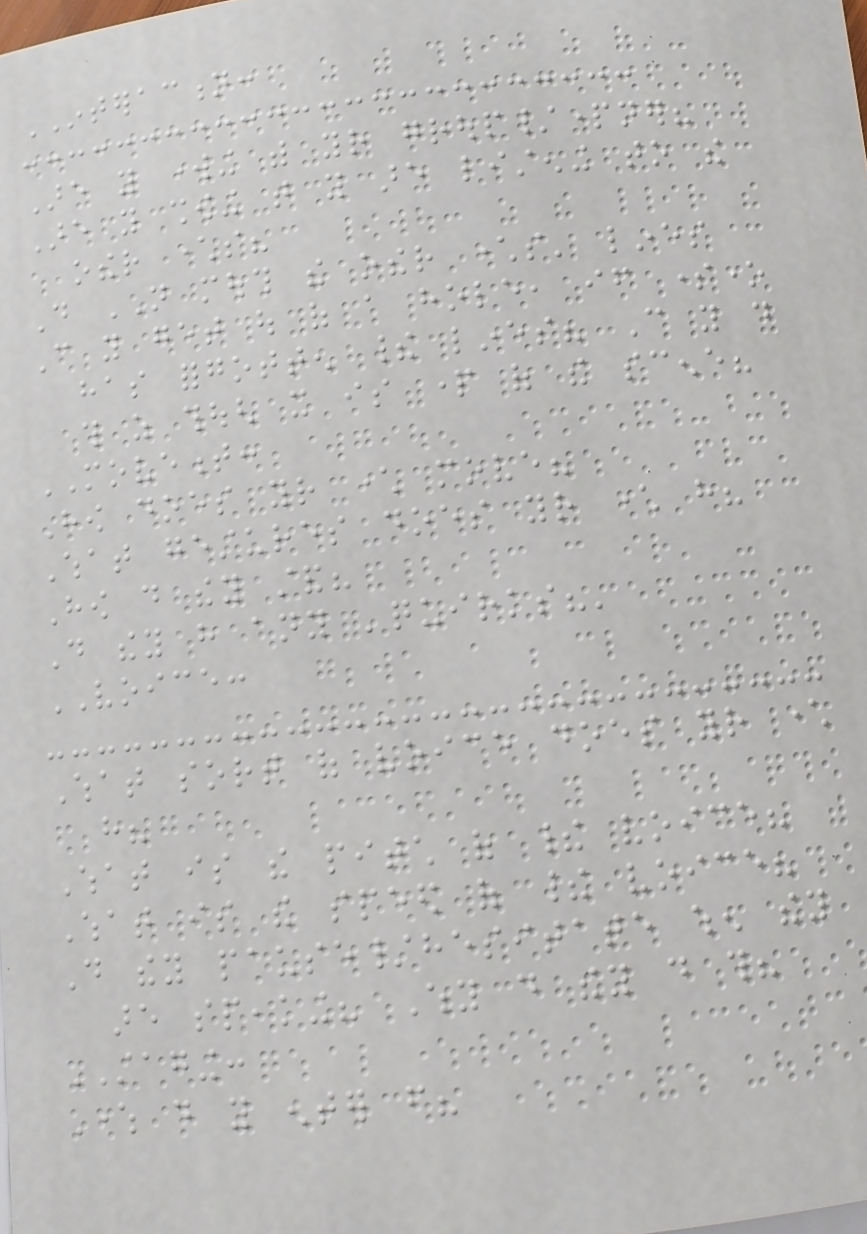INTERACTION:
Are you working with your group/partner?
Are you showing that you are listening to the
other characters?
Do NOT mouth the other characters' lines
Can you get out of a hole, if someone
has forgotten their lines? Can you do
this as though it is part of the scene?
MOVEMENT:
How does your character move?
What gestures does your character have?
How do they stand?
Do they have any 'quirks?'
VOICE:
What sort of voice does your character
have?
What is the pitch of their voice?
What is the speed of their voice?
Do they pause/hesitate when they
are speaking? Why do they do this?
STAGING:
Where do you enter from?
